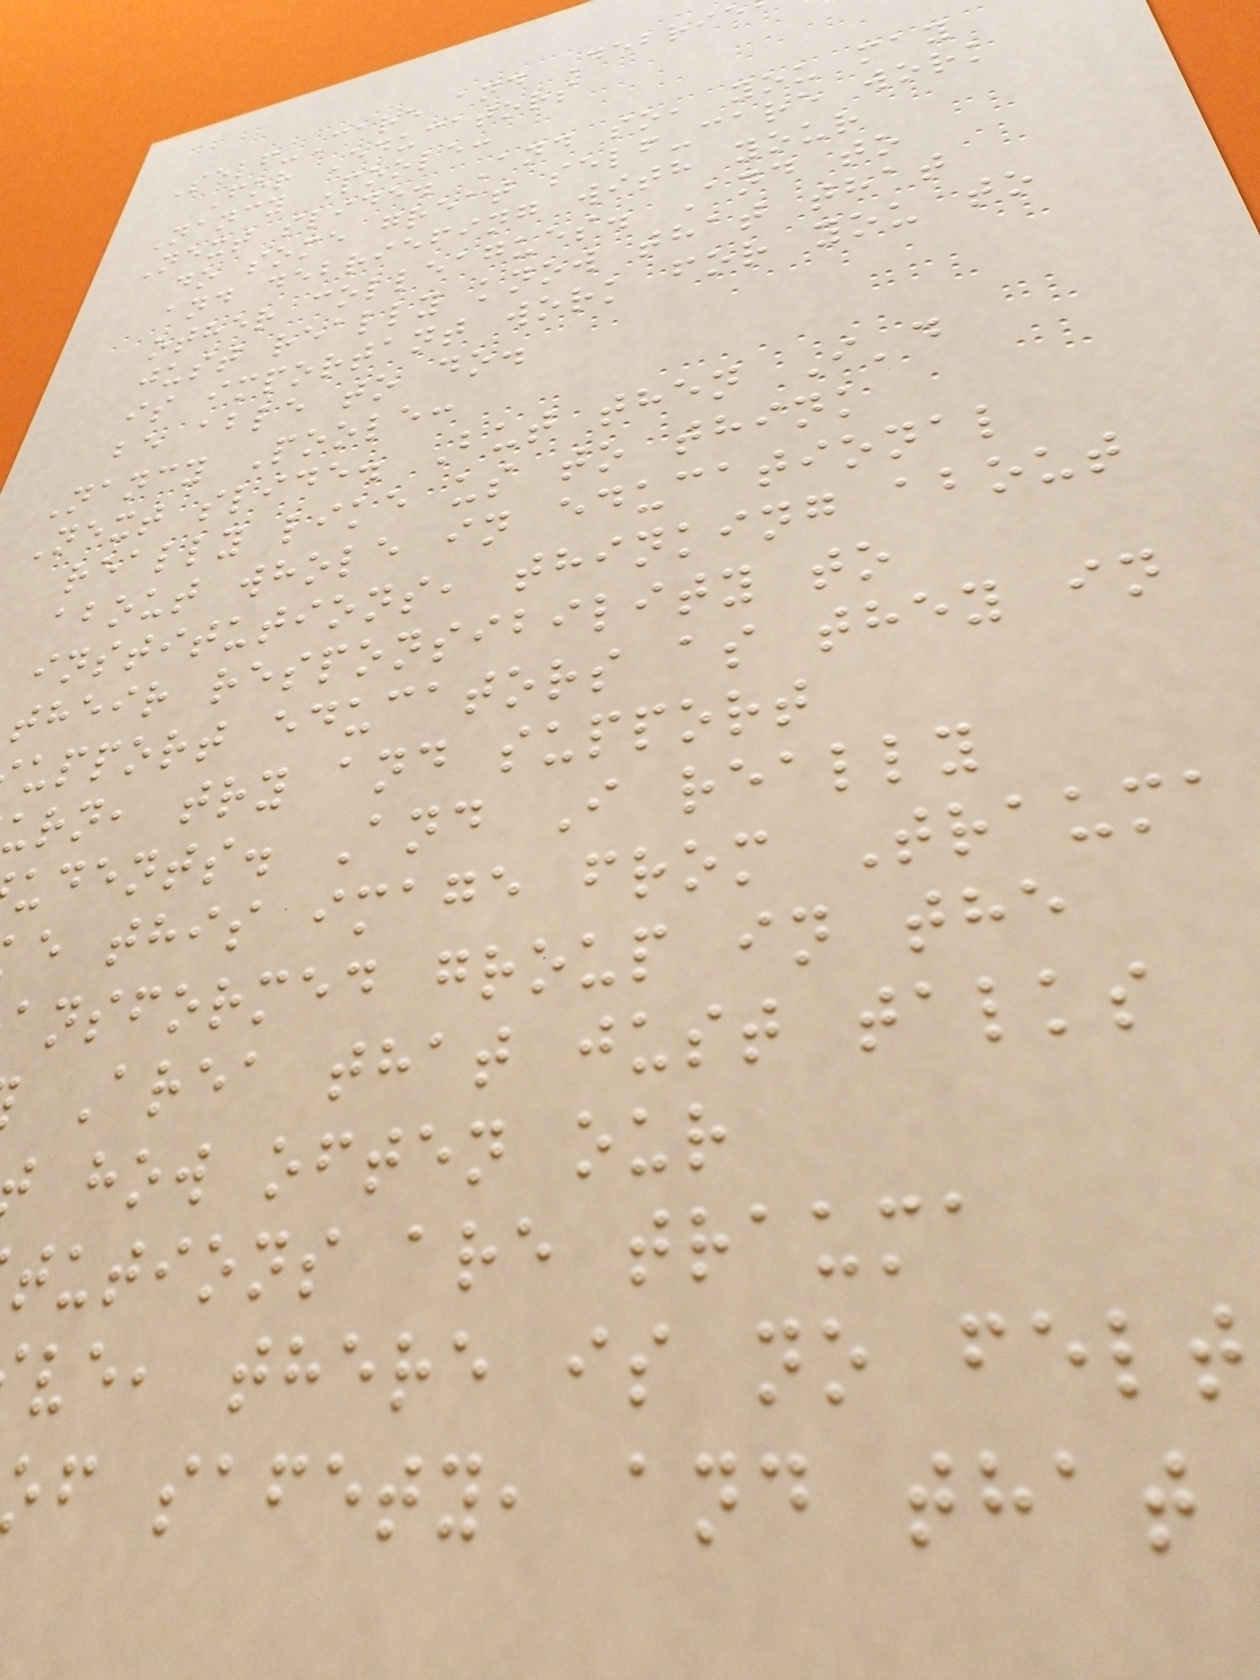Self-Care and Debrie
For Educators
Nancy Poole:
Next slide. And so, you may
do some great self-care work
and debriefing with your
other colleagues. And to
just really know that that
is important work for you to
be able to do.
Nancy Poole:
Next slide. But then I'd
really like us to think
about whole in educational
institutions, thinking about
their responsibility to
upport educators as they in
urn, try and support
udents. And I really
e this image from Trauma
ansformed group in the
Area that just talks
how often our
tutions are trauma
ve, there is no felt
f safety, and that
